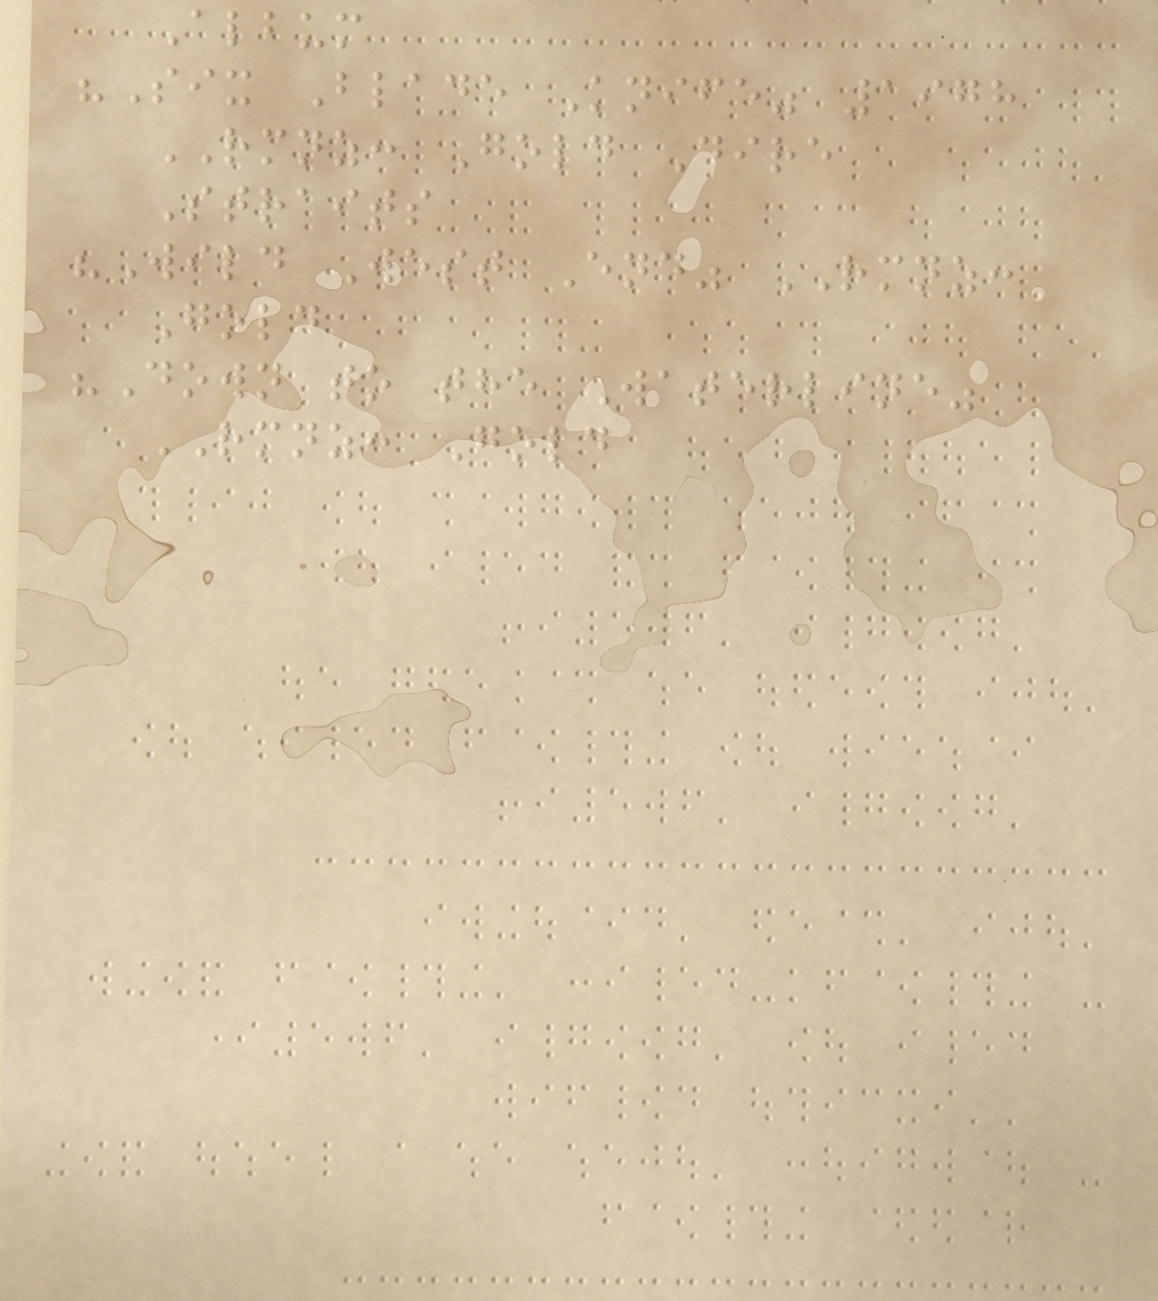Album
"Six Blade Knife" 1978
RMNZ: Gold Dire
Straits
"Wild West End" RMNZ:
Gold
"Down to the Waterline"
RMNZ: Gold
